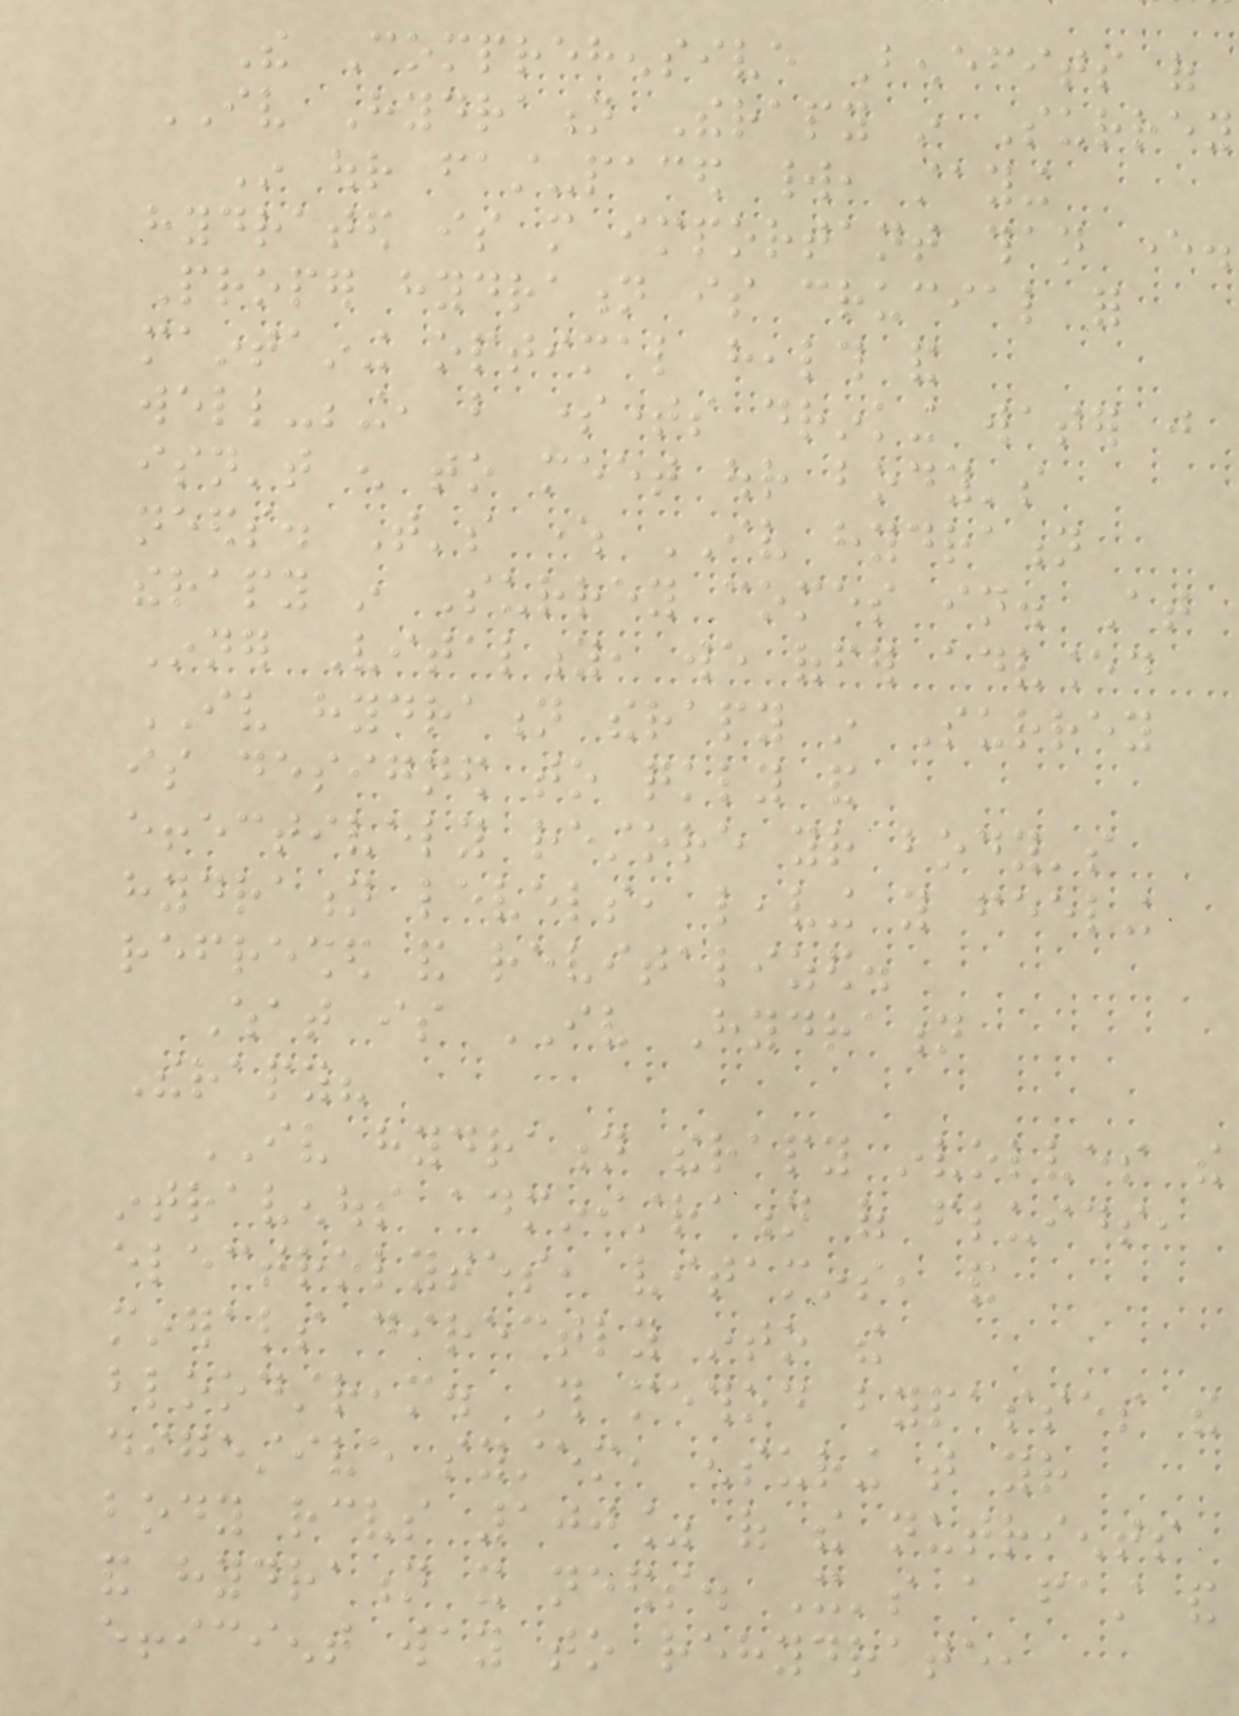The Comprehensive Benefits of
IV Hydration Therapy in Surrey
In our fast-paced world, staying
hydrated is more important than ever.
Proper hydration is crucial for
maintaining optimal health and
well-being, but sometimes drinking water just
isn't enough to meet our body's
needs. That's where IV hydration
therapy in Surrey comes in. At
Inner Vitality, we offer advanced
IV hydration therapy in Surrey
is designed to quickly and
effectively restore your body's
hydration levels, leaving you feeling
refreshed and revitalized.
What is IV Hydration
Therapy?
IV hydration therapy involves the
intravenous administration of fluids,
electrolytes, vitamins, and
minerals directly into the
bloodstream. This method bypasses the
digestive system, ensuring that your
body receives 100% of the nutrients
and hydration it needs. It's a fast and
efficient way to rehydrate,
